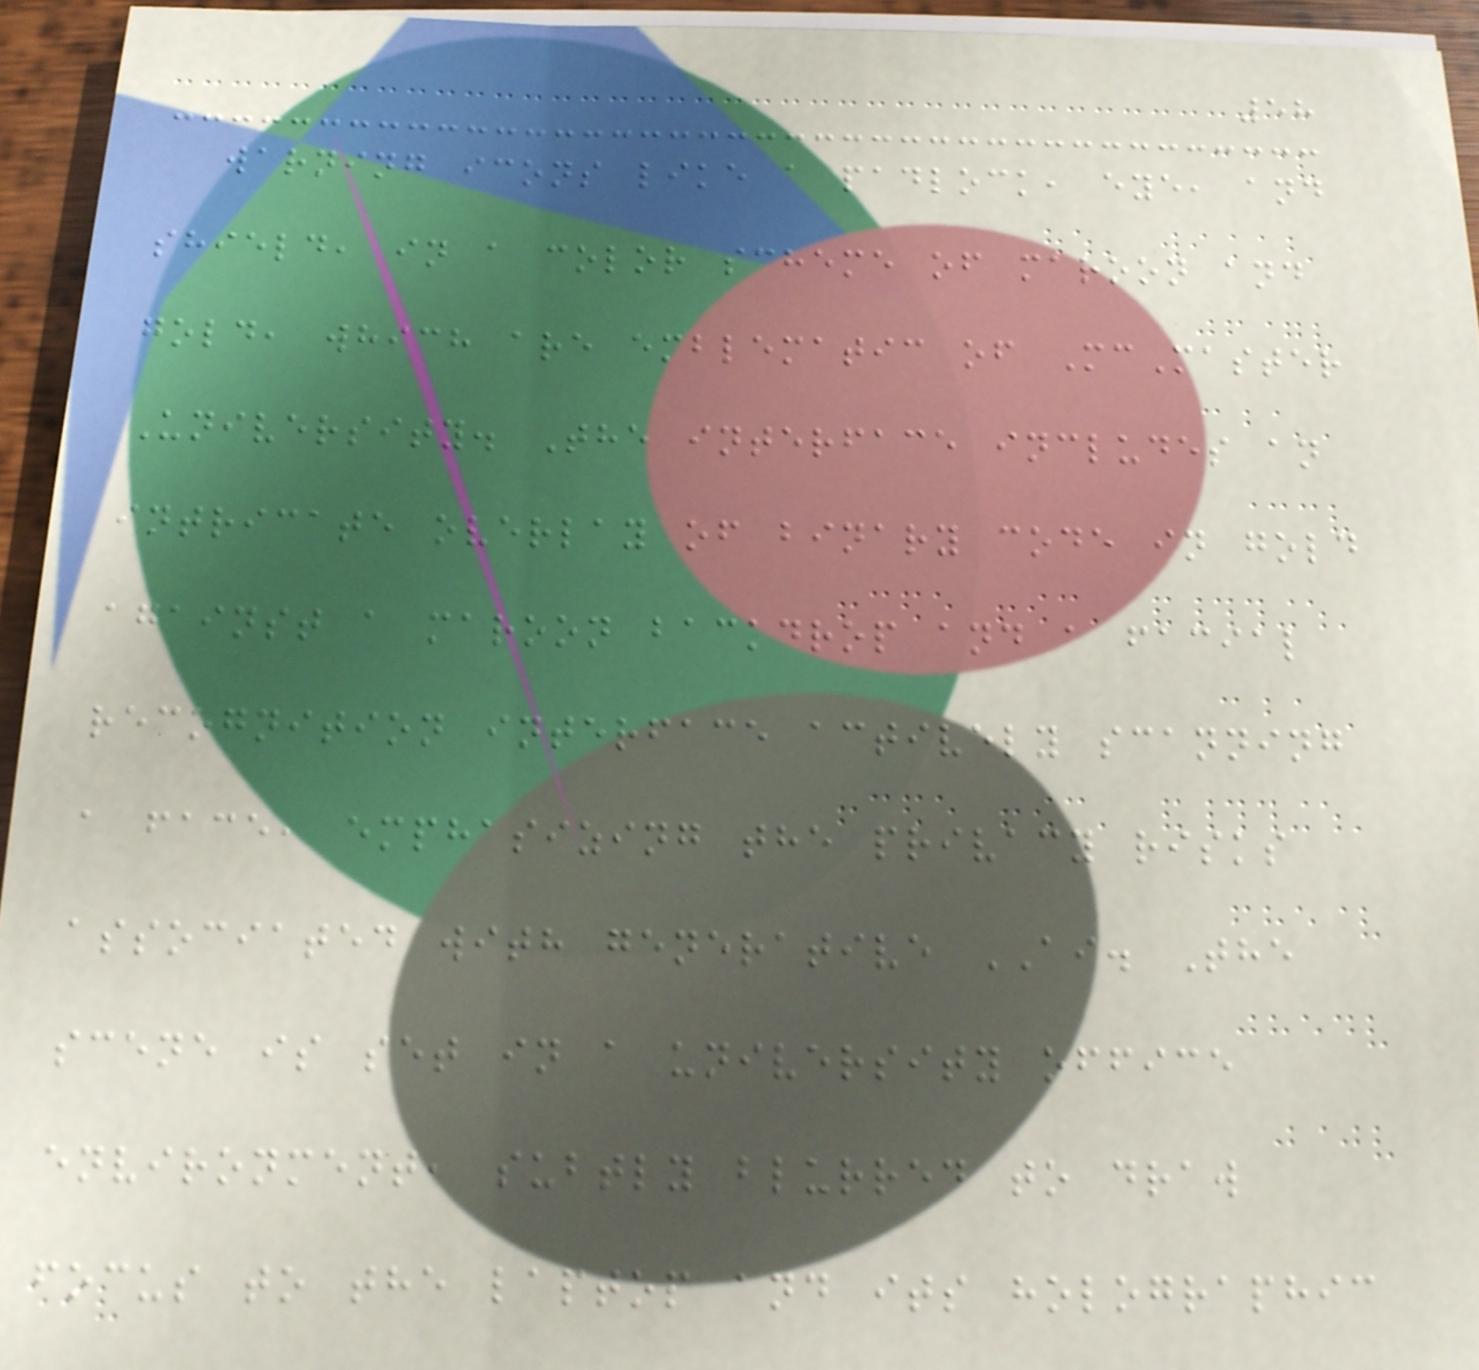58
warning icons like a padlock, eye, and
shield, in a color scheme of maroon and
gold, which are emblematic of McMaster
University. The interface includes an
intricate overlay of binary code in gold
against a maroon backdrop and a facial
recognition interface actively scanning
a face, emphasizing the privacy risks
associated with generative AI. The
scene is set in a university office
environment, subtly blurred to draw
focus to the laptop and its holographic
